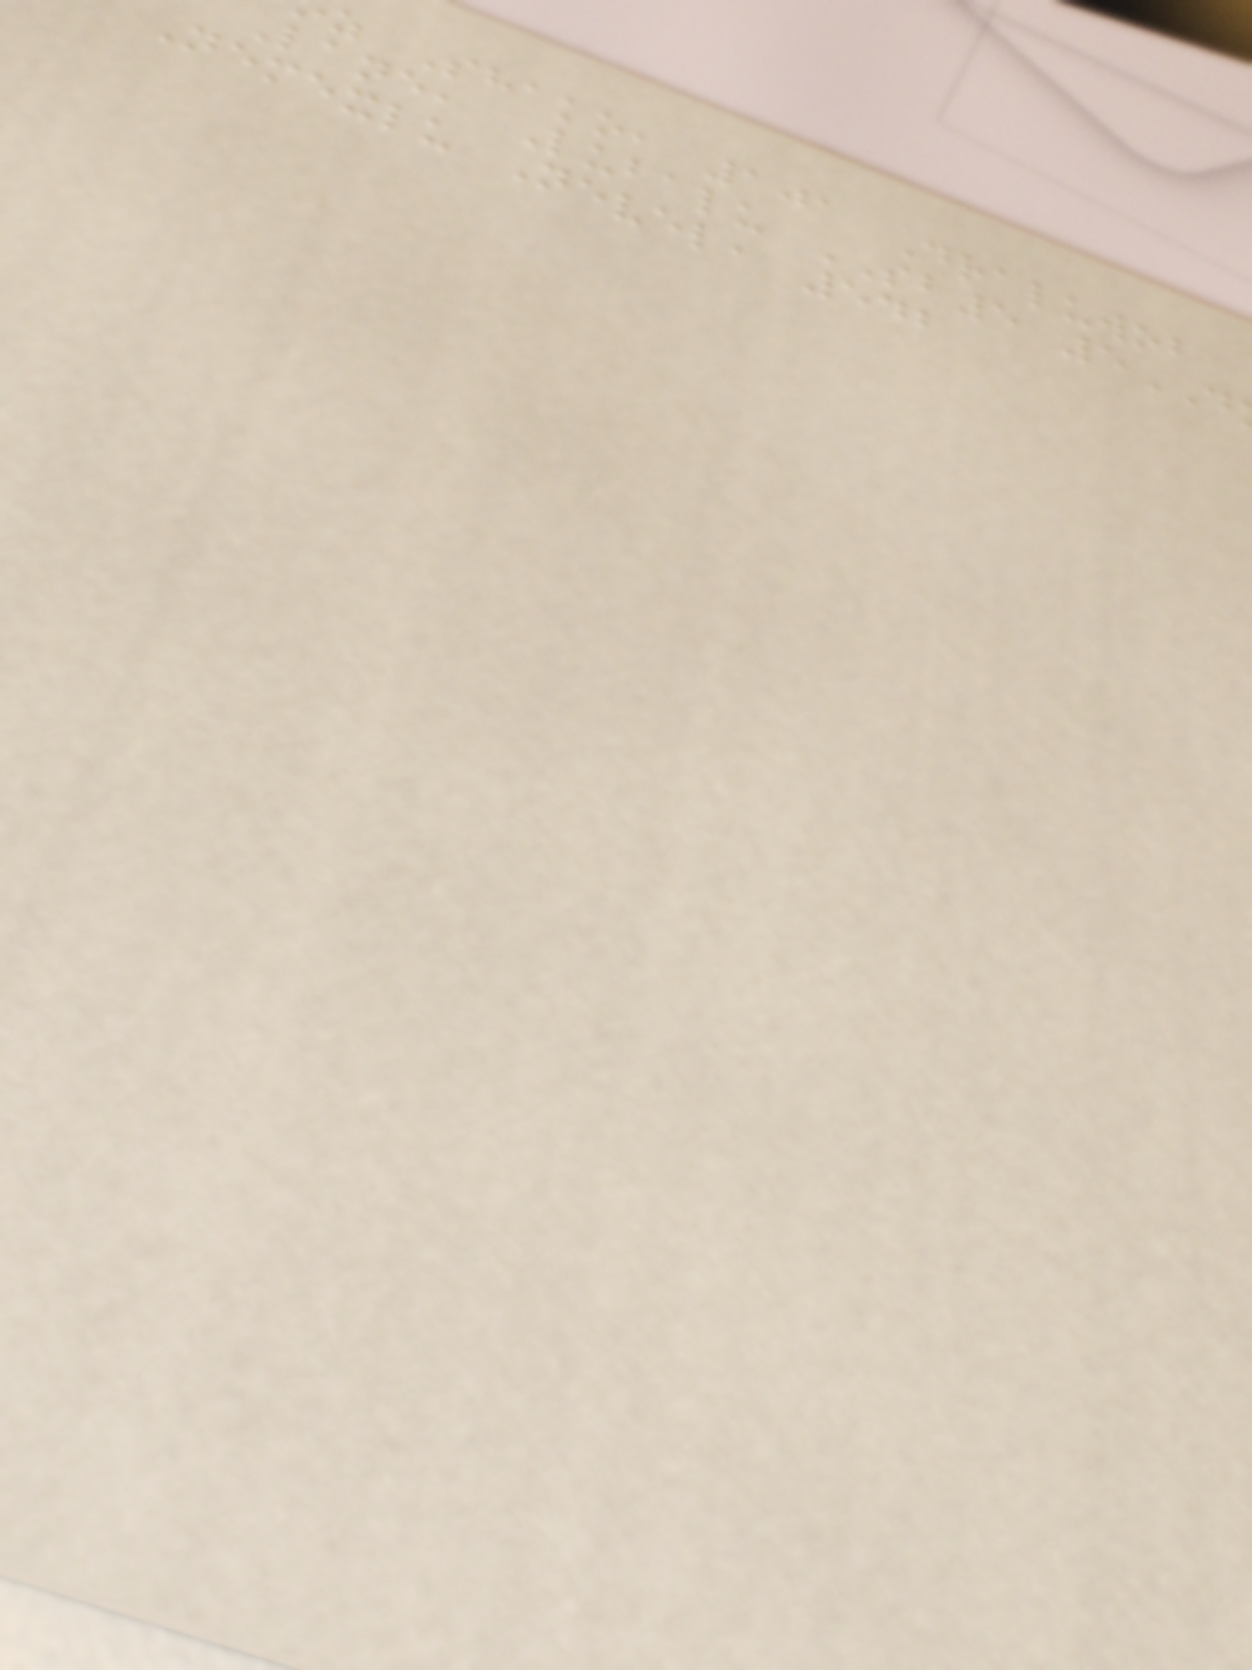z Shako, 101 Draluwob
Lane, Lubalu SB5 5
Nemexlu Nevel, 542
